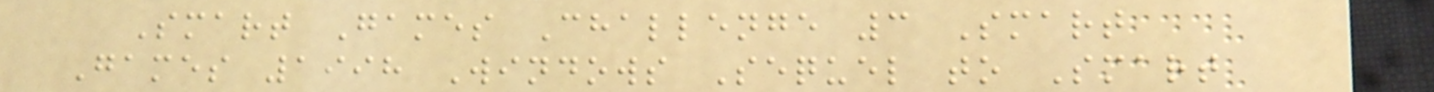Smart Games Challenge 3 Smart
Games 1998 Windows Sequel to Smart
